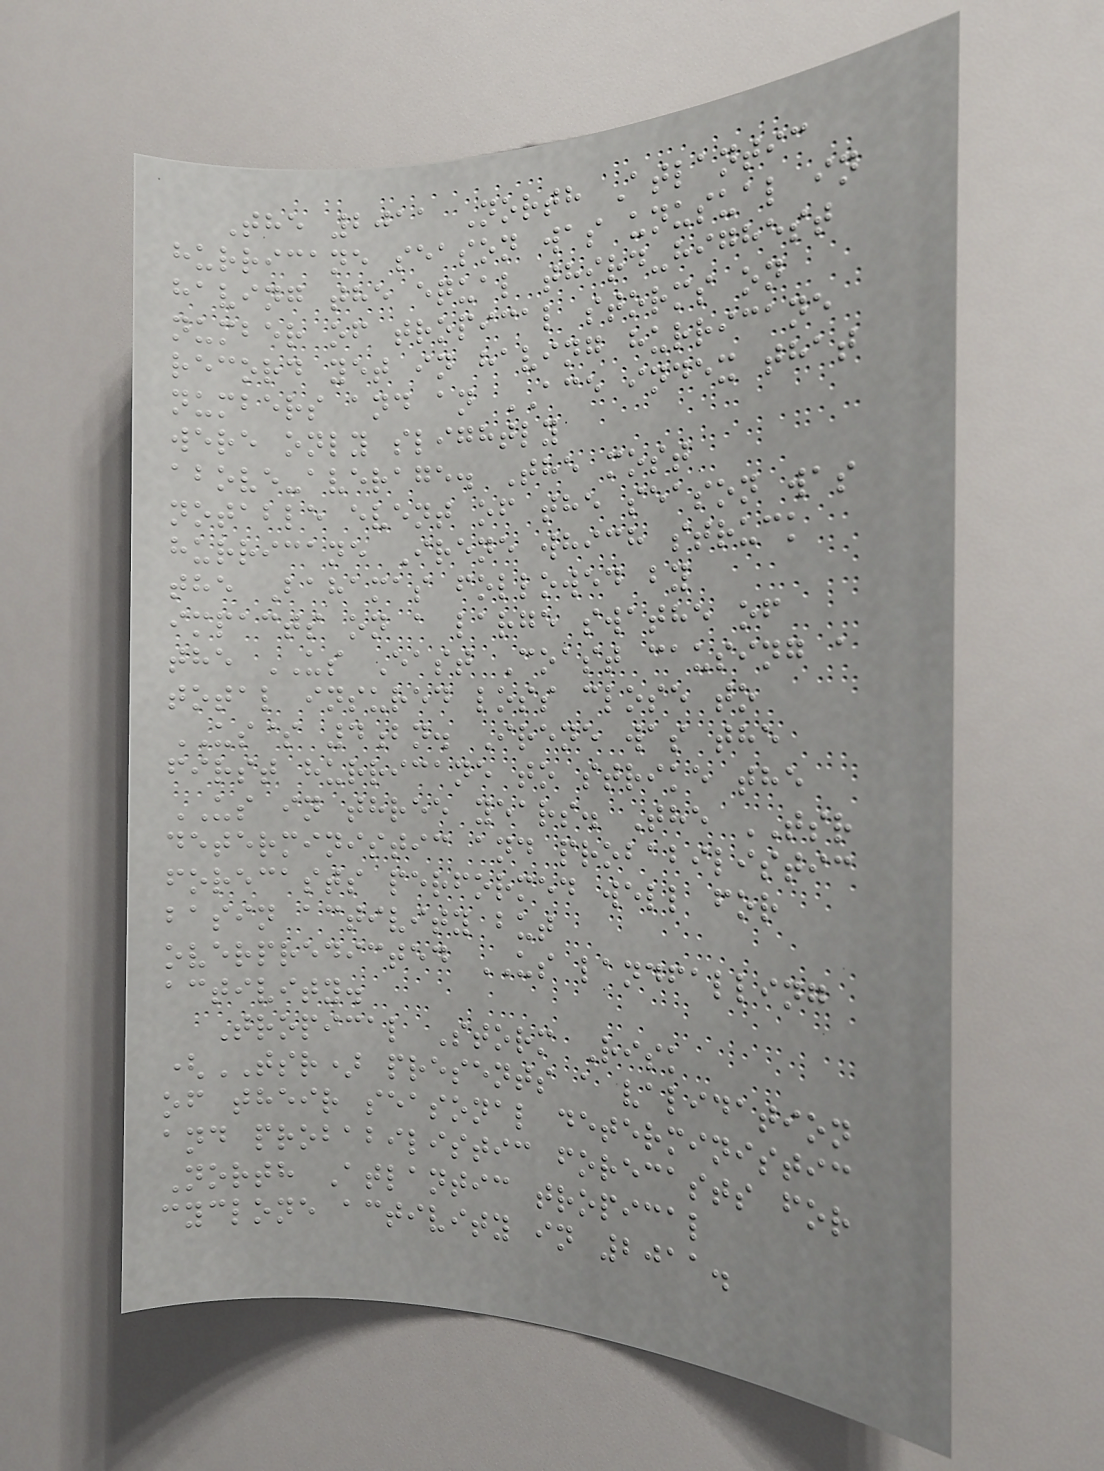The 2011 North Atlantic
hurricane season was unusual in
having the equal third-highest
number of tropical storms on
record yet in having hurricane
numbers and an ACE index that
were only slightly
above-average. The most
notable event of the season was
hurricane Irene which struck
the Bahamas followed by
impacts on a large swathe of
the US East Coast causing a
total insured loss close to
US$ 4bn. Irene was the
first hurricane to strike the
US in three years. The TSR
deterministic and probabilistic
forecasts performed well for
basin activity but
overpredicted US landfalling
activity.
Tropical Storm Risk
(TSR) presents a validation
of their seasonal deterministic
and probabilistic forecasts for
North Atlantic tropical
cyclone activity in 2011.
